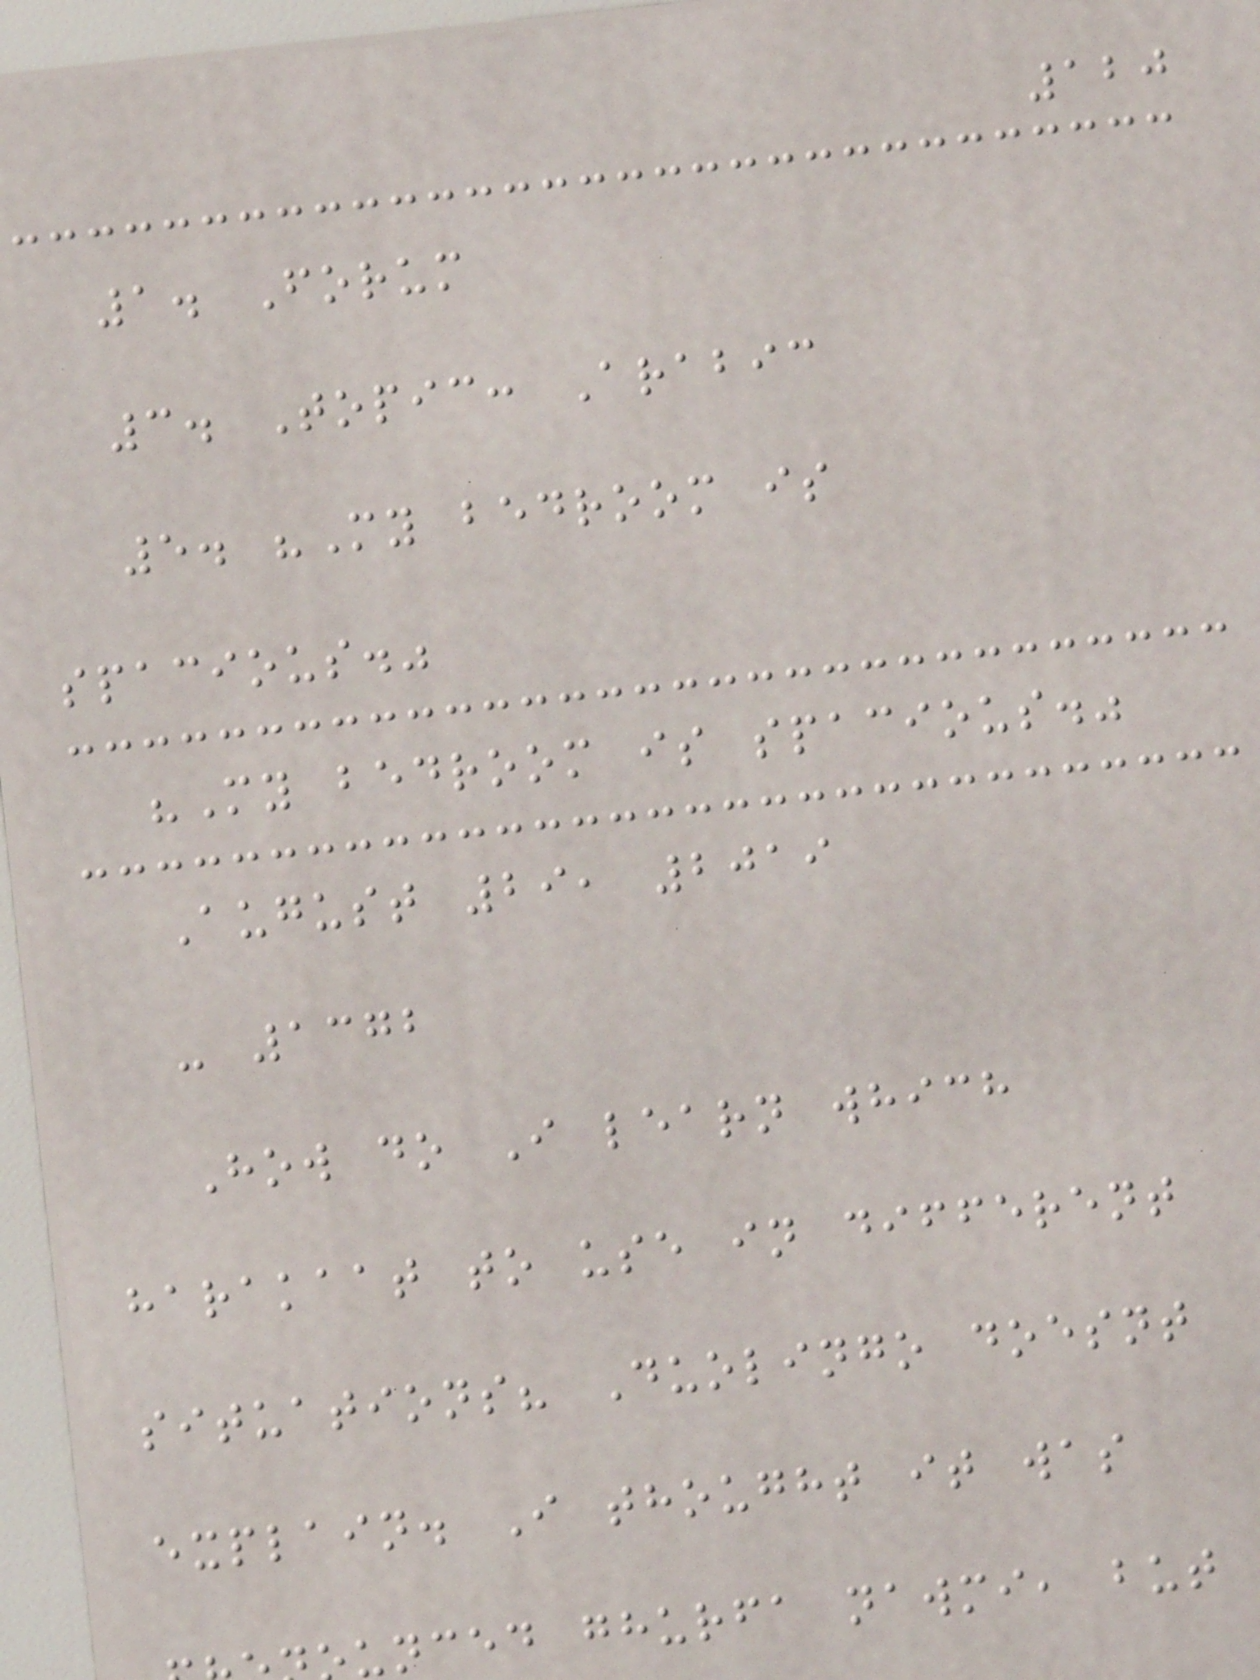120
1. Forum
3. Topic: Arabic
5. "My bedroom is
spacious."
"My bedroom is spacious."
August 29, 2019
- 1372
How do I learn which
harakaat to use in different
situations? Duolingo doesnt
explain. I thought it was
unced ghurfa nawmi, but
